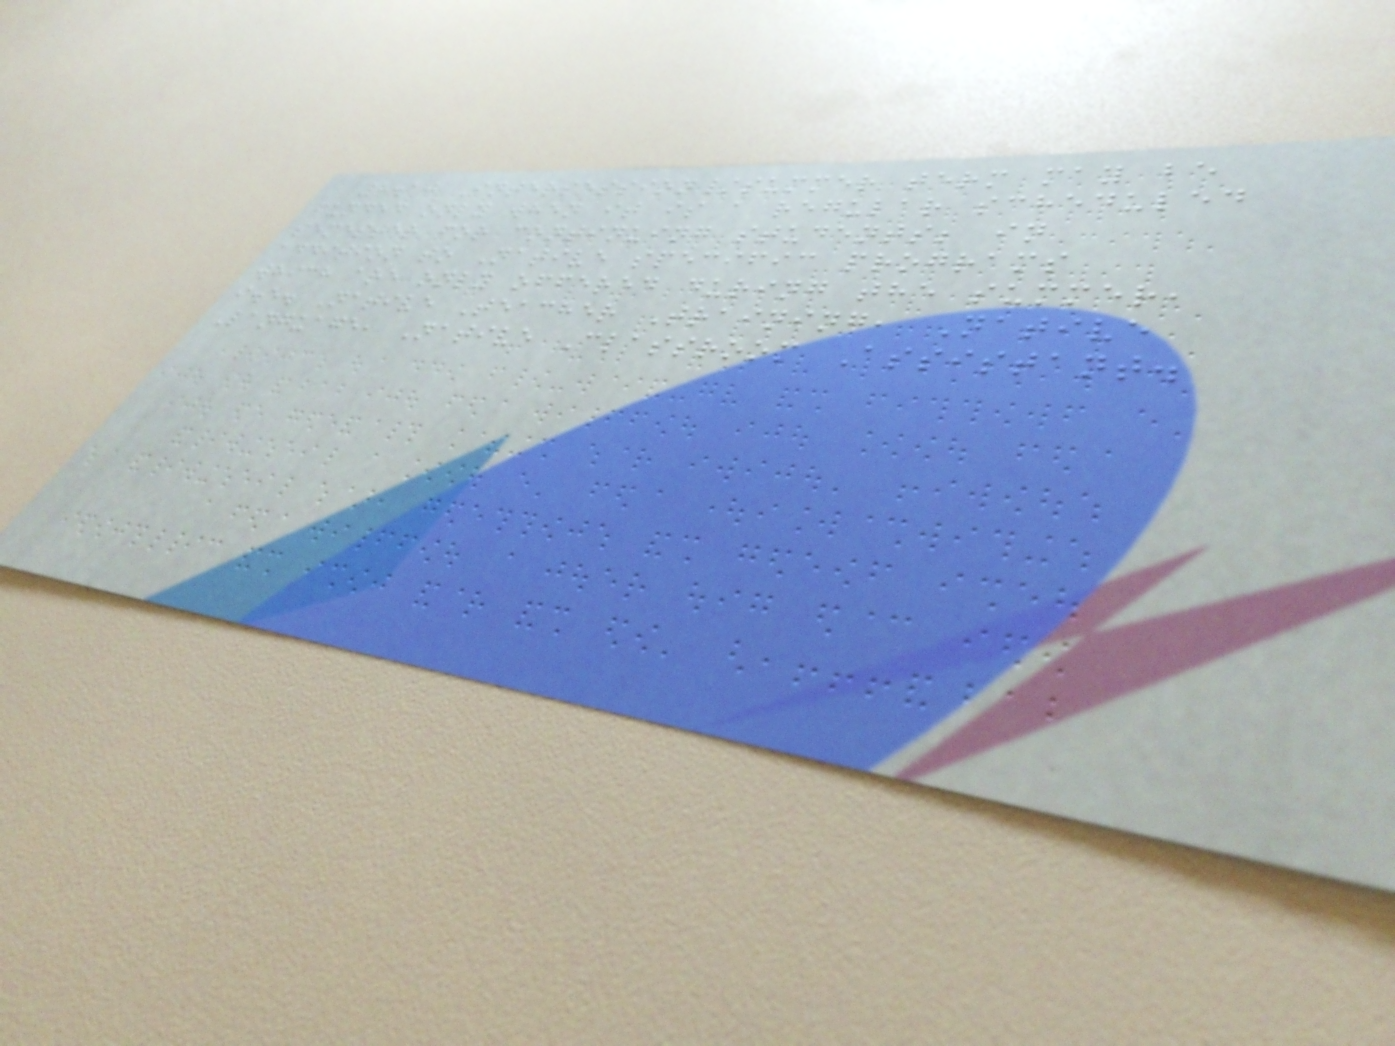8.10 Intersession/summer term may be
funded only when it is a regular scheduled
semester for continuing students; in
addition to Native specific programs
which are only offered during the summer,
i.e. Native Teacher Training, Native
Language, Native Classroom Assistant.
